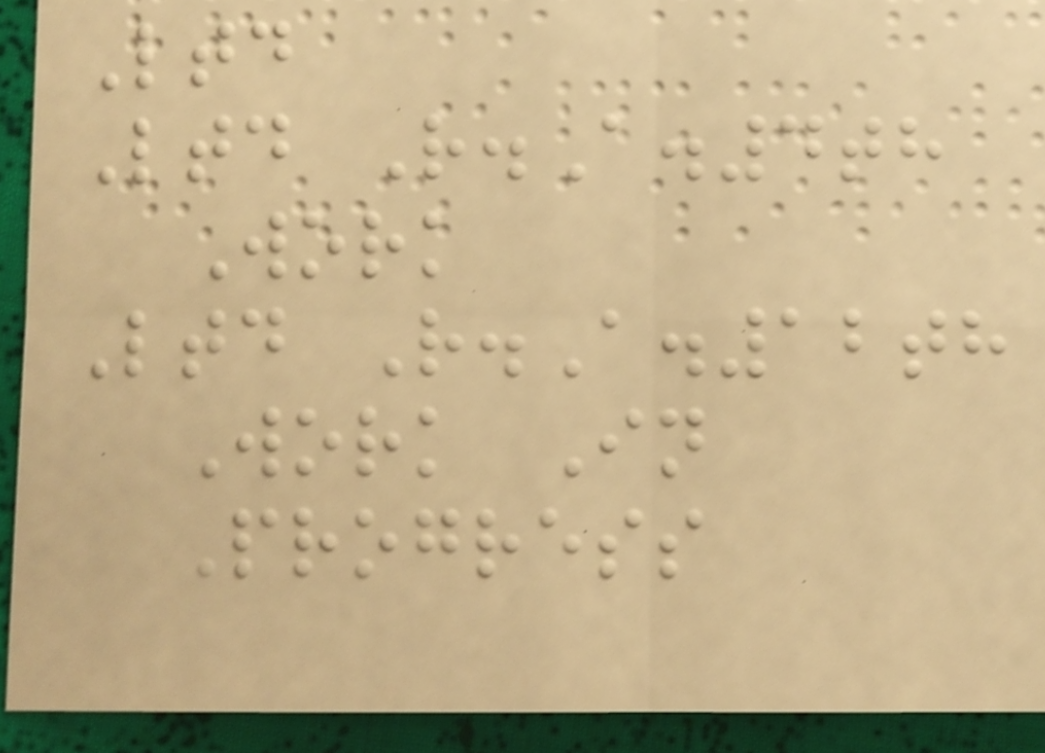Ltd
Ltd R.A.4th
Work
Ltd R.A.12th
Work In
Progress
